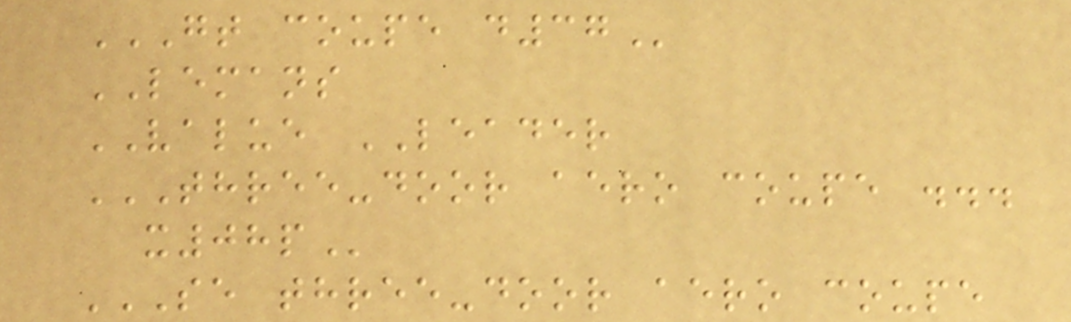GT COUPE D37
LEMANS
VALUE LEADER
THREE-DOOR AERO COUPE ...
X08P
SE THREE-DOOR AERO COUPE
